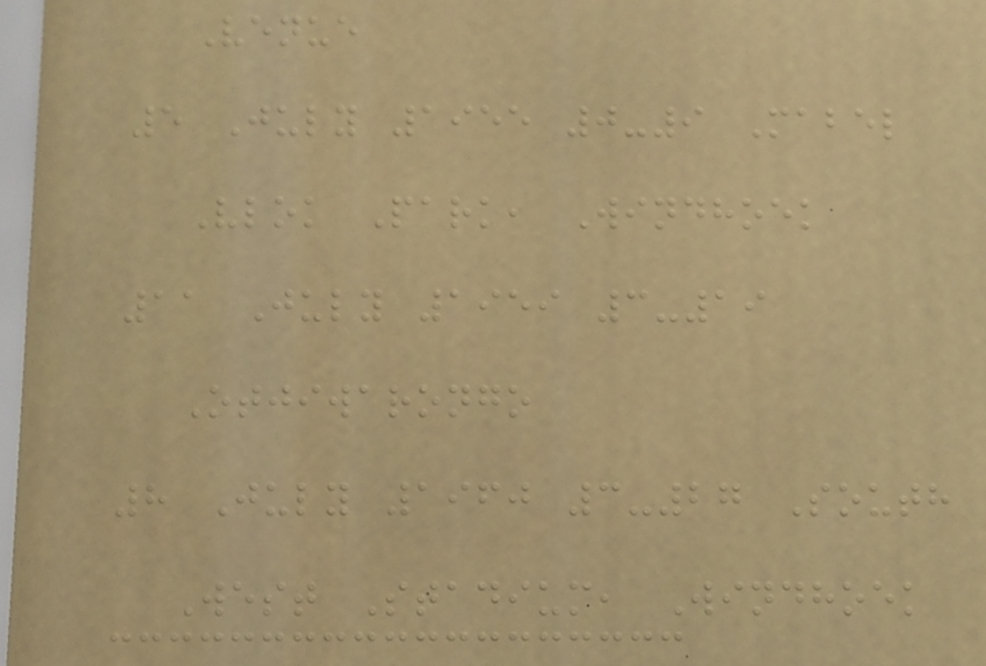Venue
5 July 1955 0-9 Mabel
Vlok Park, Windhoek
11 July 1959 3-19
Otjiwarongo
8 July 1960 3-27 South
West Stadium, Windhoek
